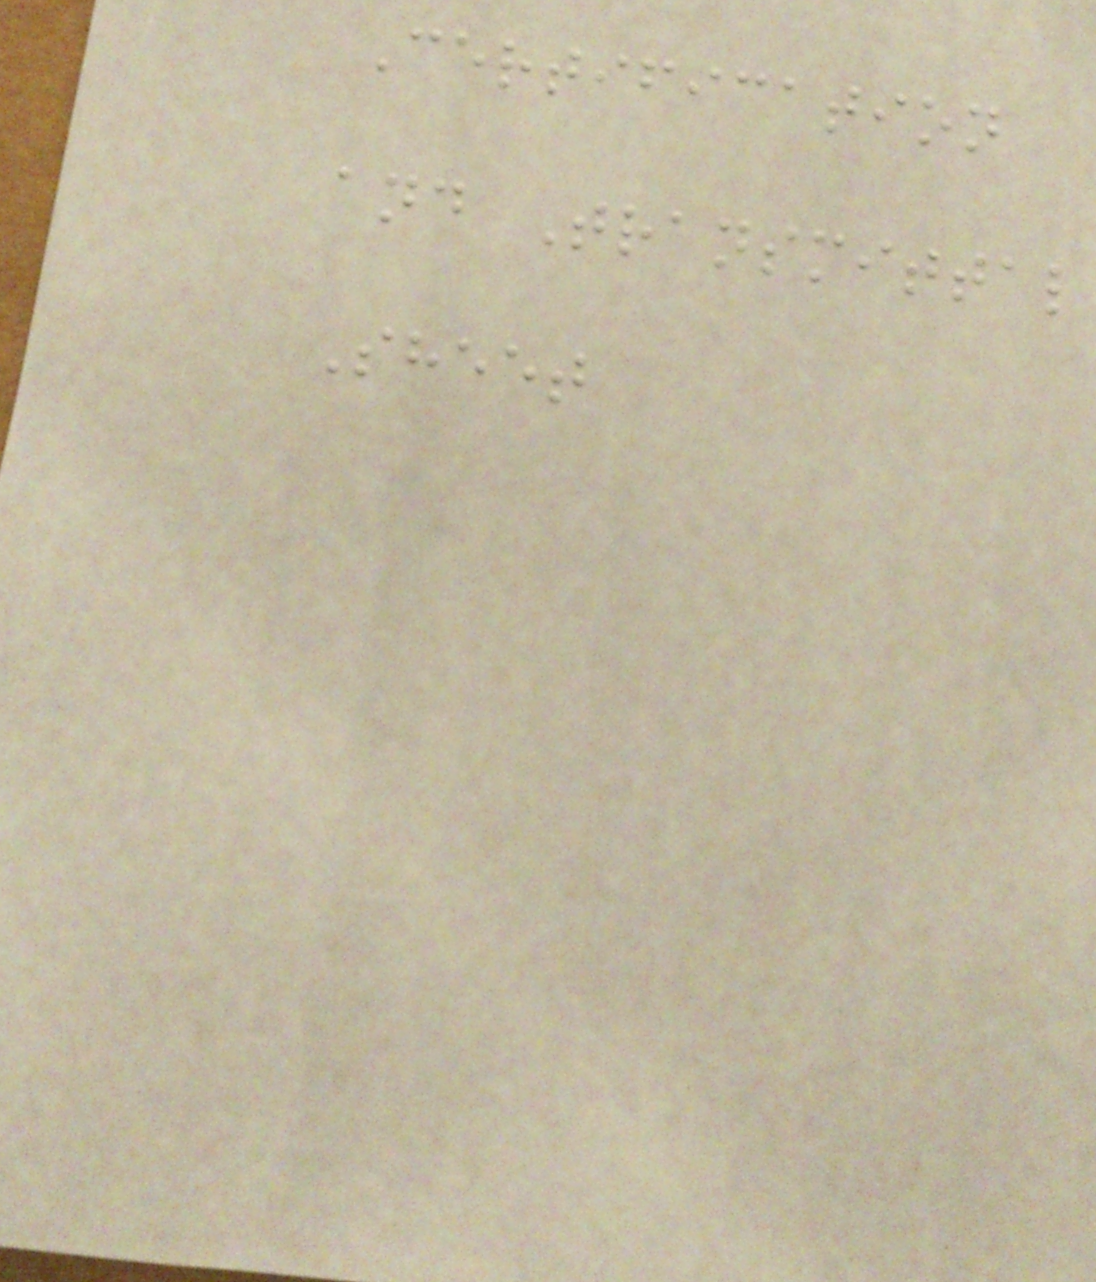Certification
and Transmittal
Sheet
